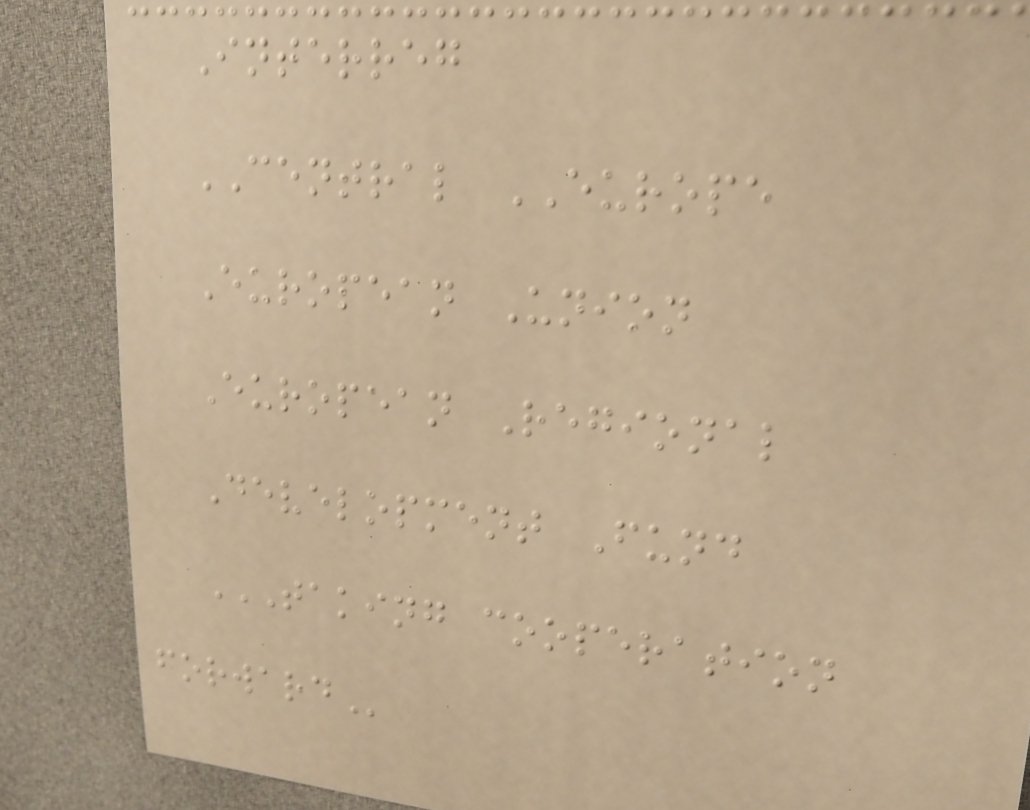Interreg
CENTRAL EUROPE
European Union
European Regional
Development Fund
TAKING COOPERATION
FORWARD
